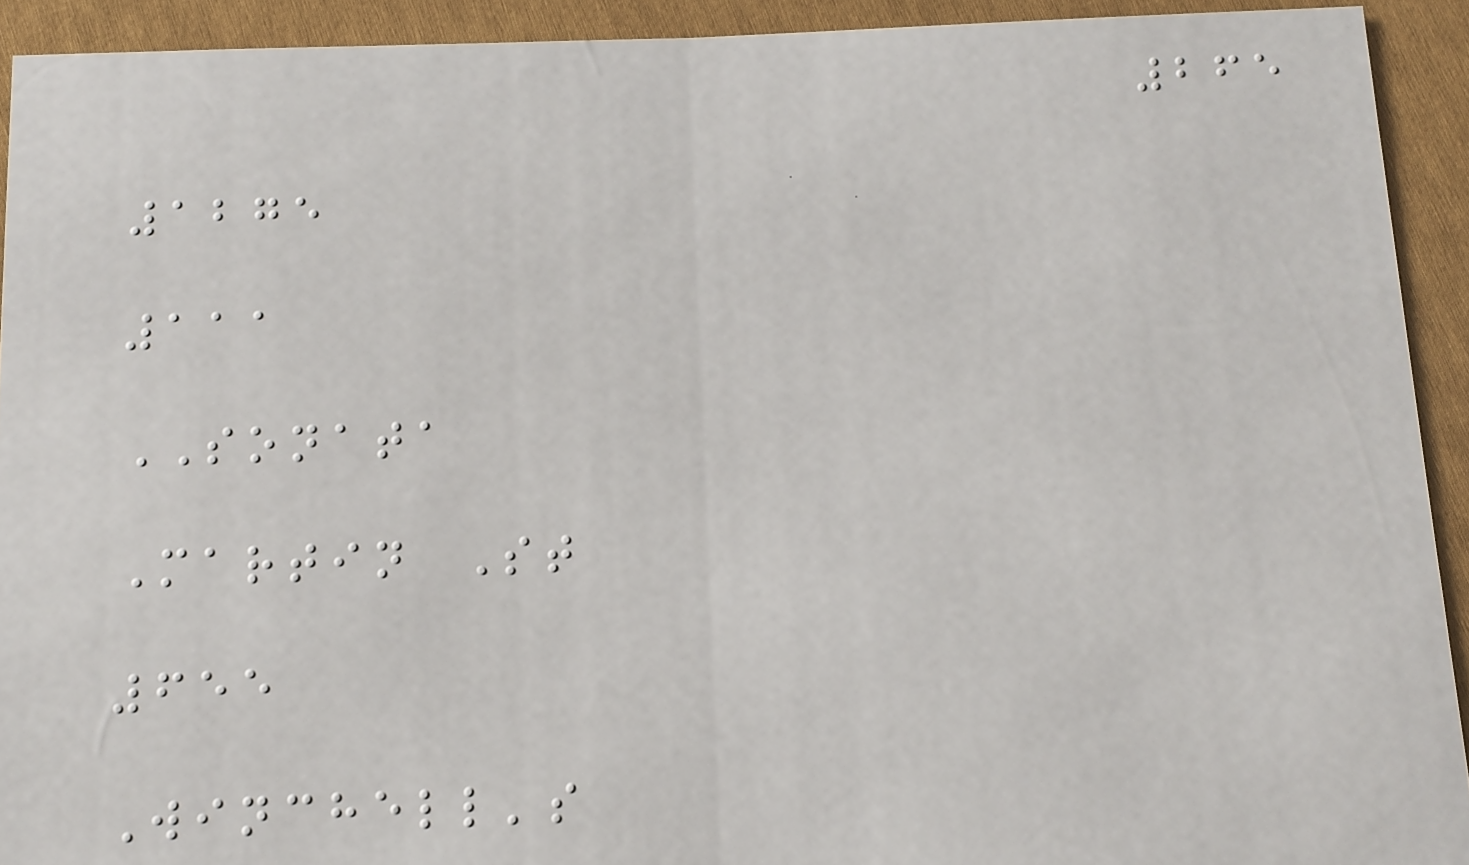265
1275
111
SONATA
Martin St
655
Winchell's
